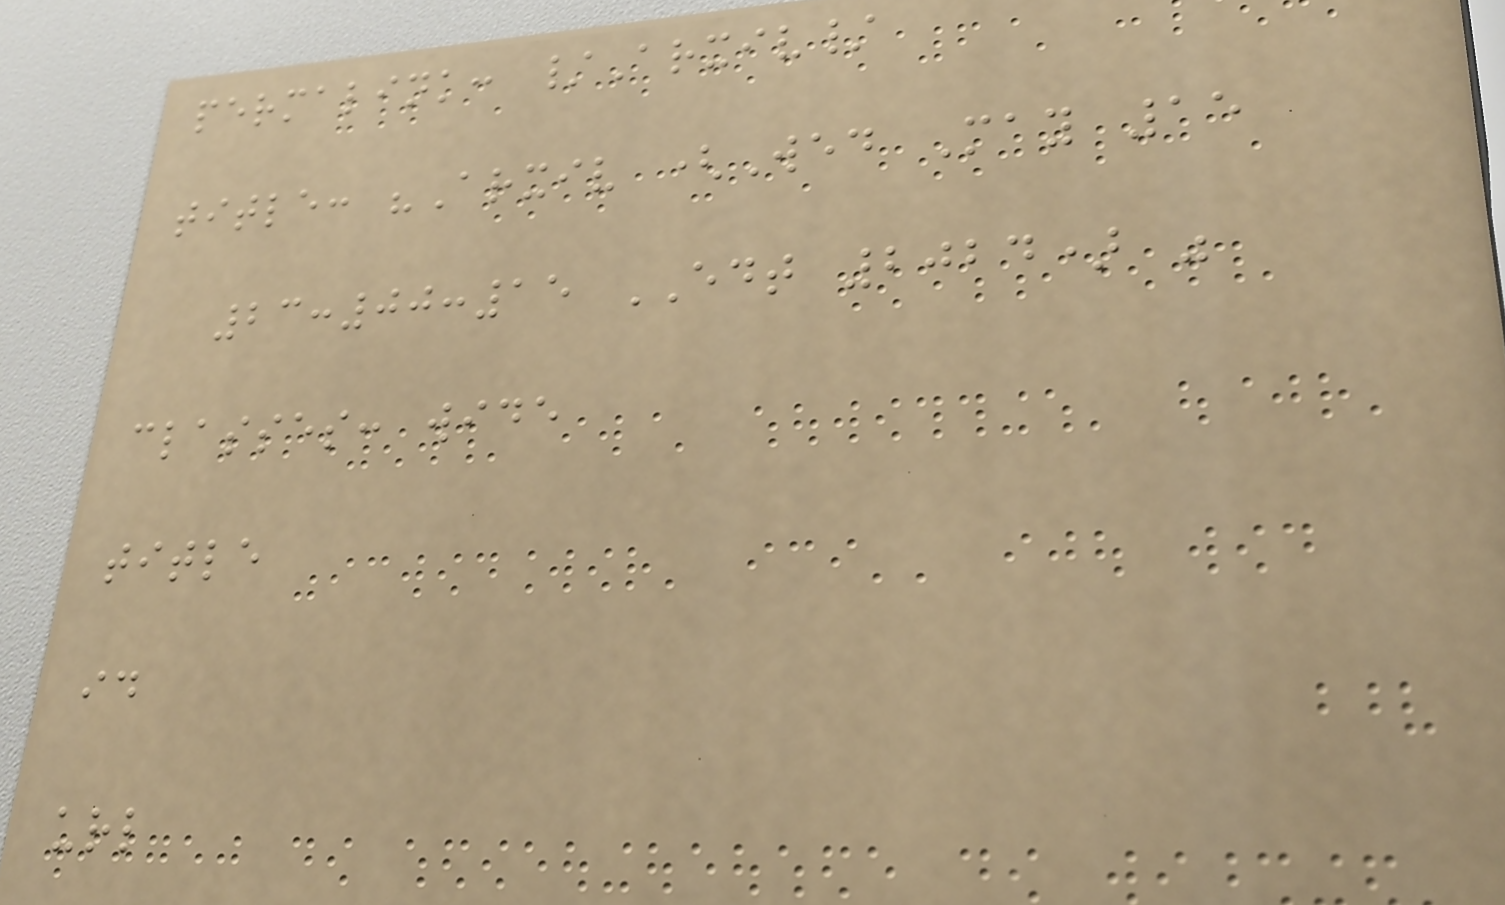permalink: /Arxiv/
title: "Arxiv (Wed May 15
23:00:15 EDT 2024) "
classes: wide
title
id
url
